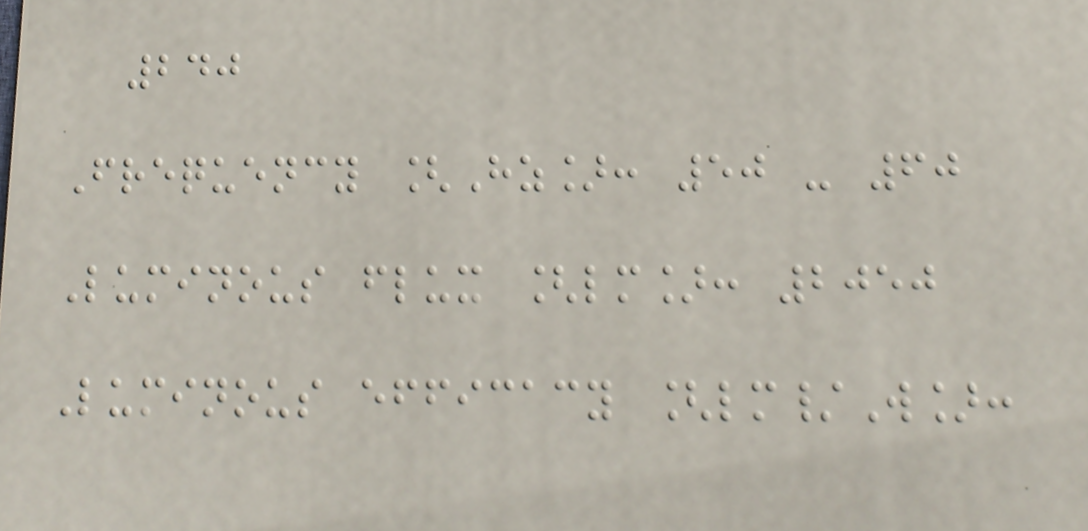240
Frequency [Hz]: 50 - 60
Luminous flux [lm]: 2050
Luminous efficacy [lm/W]:
